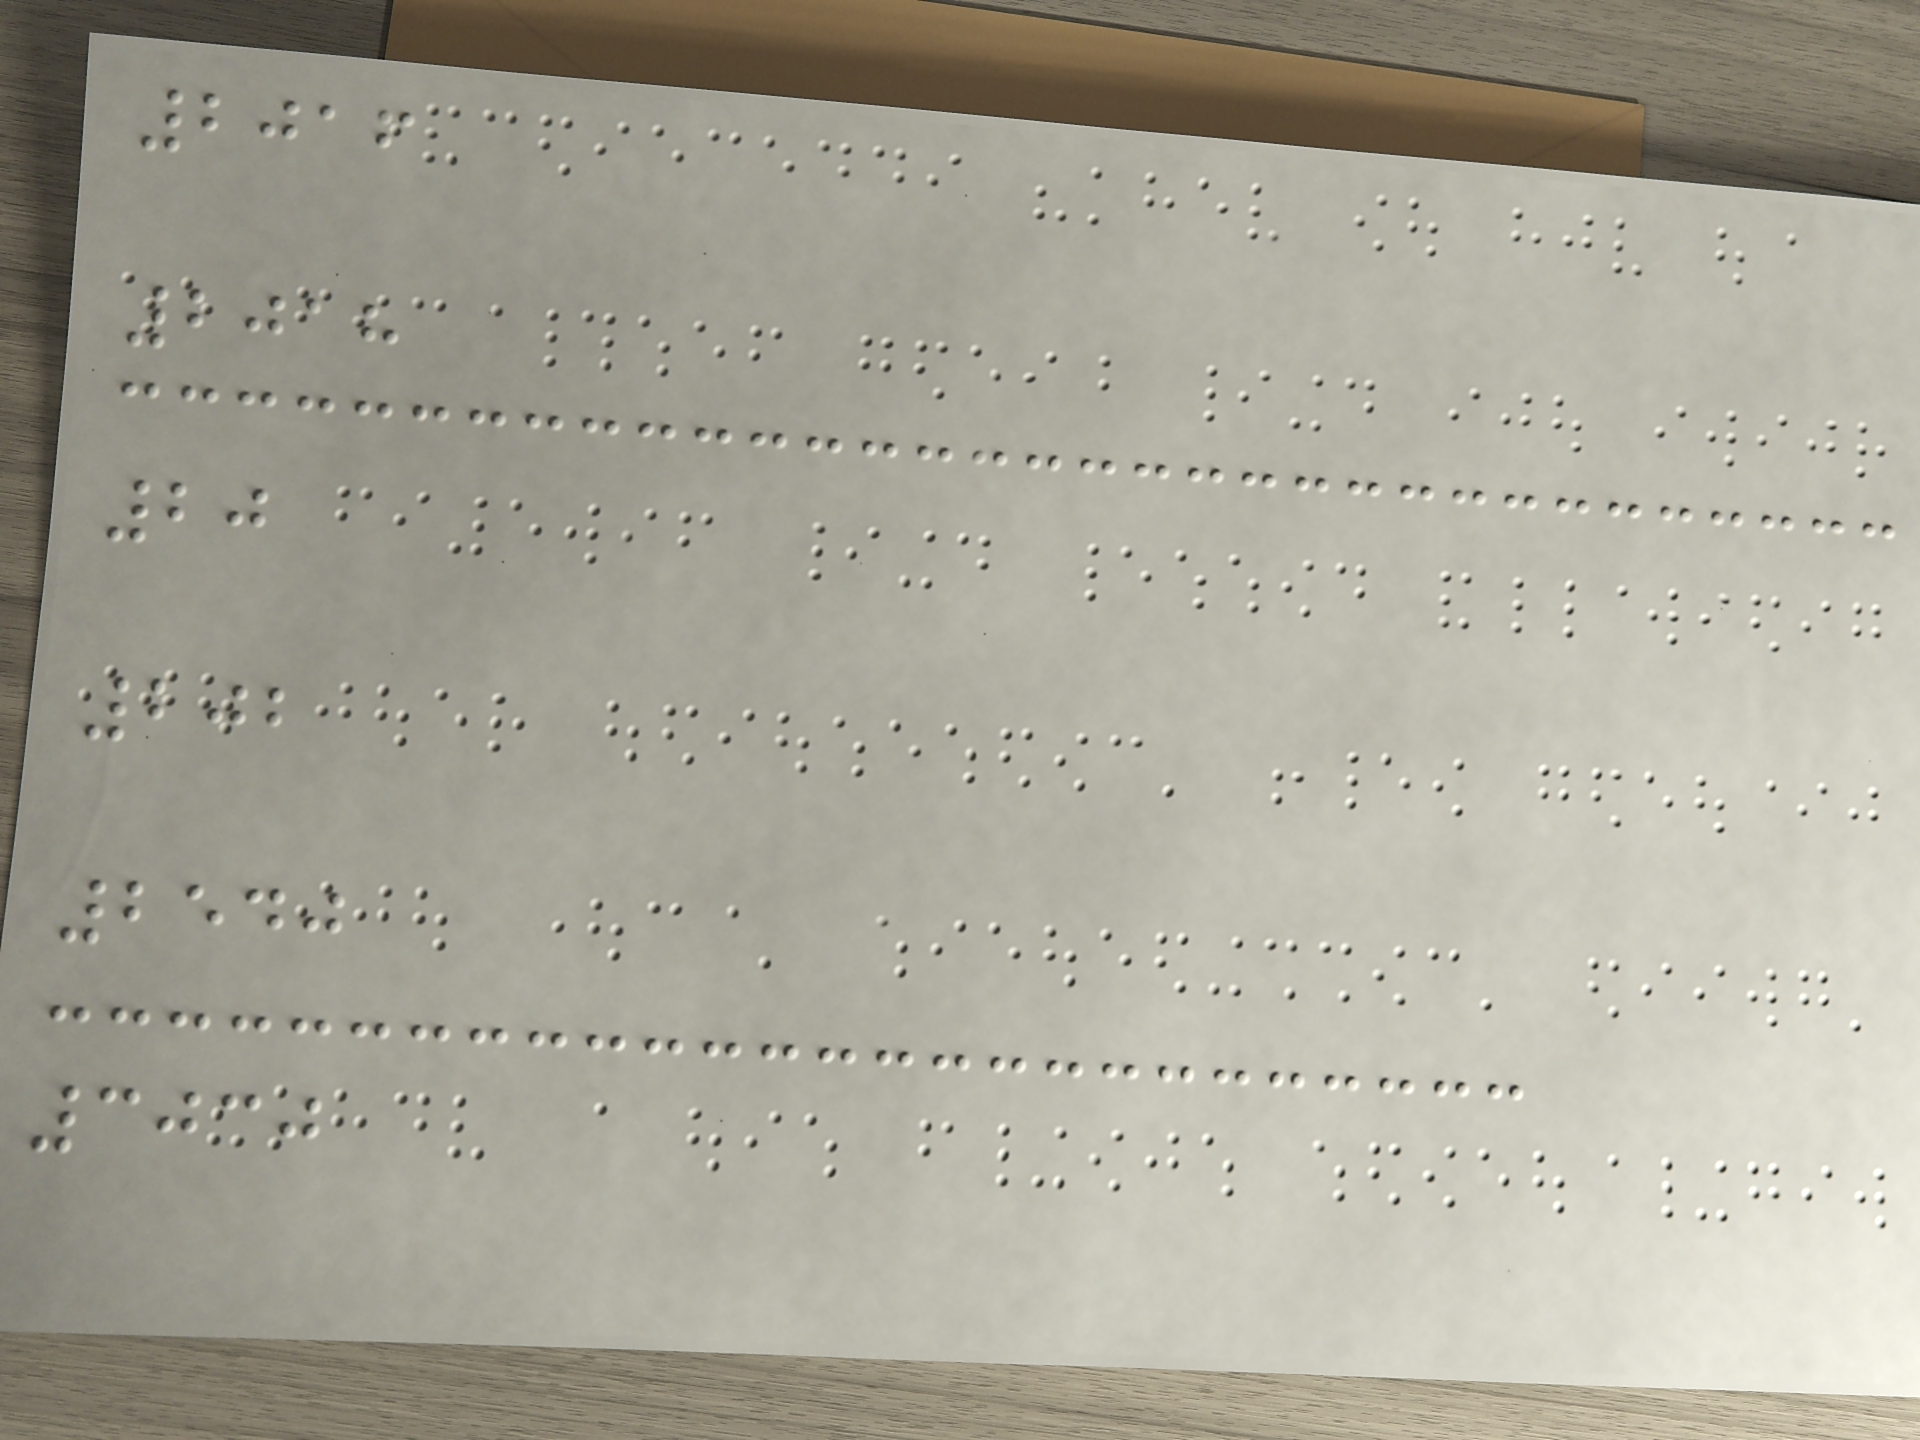2016
2018
20
202
2540
3030
